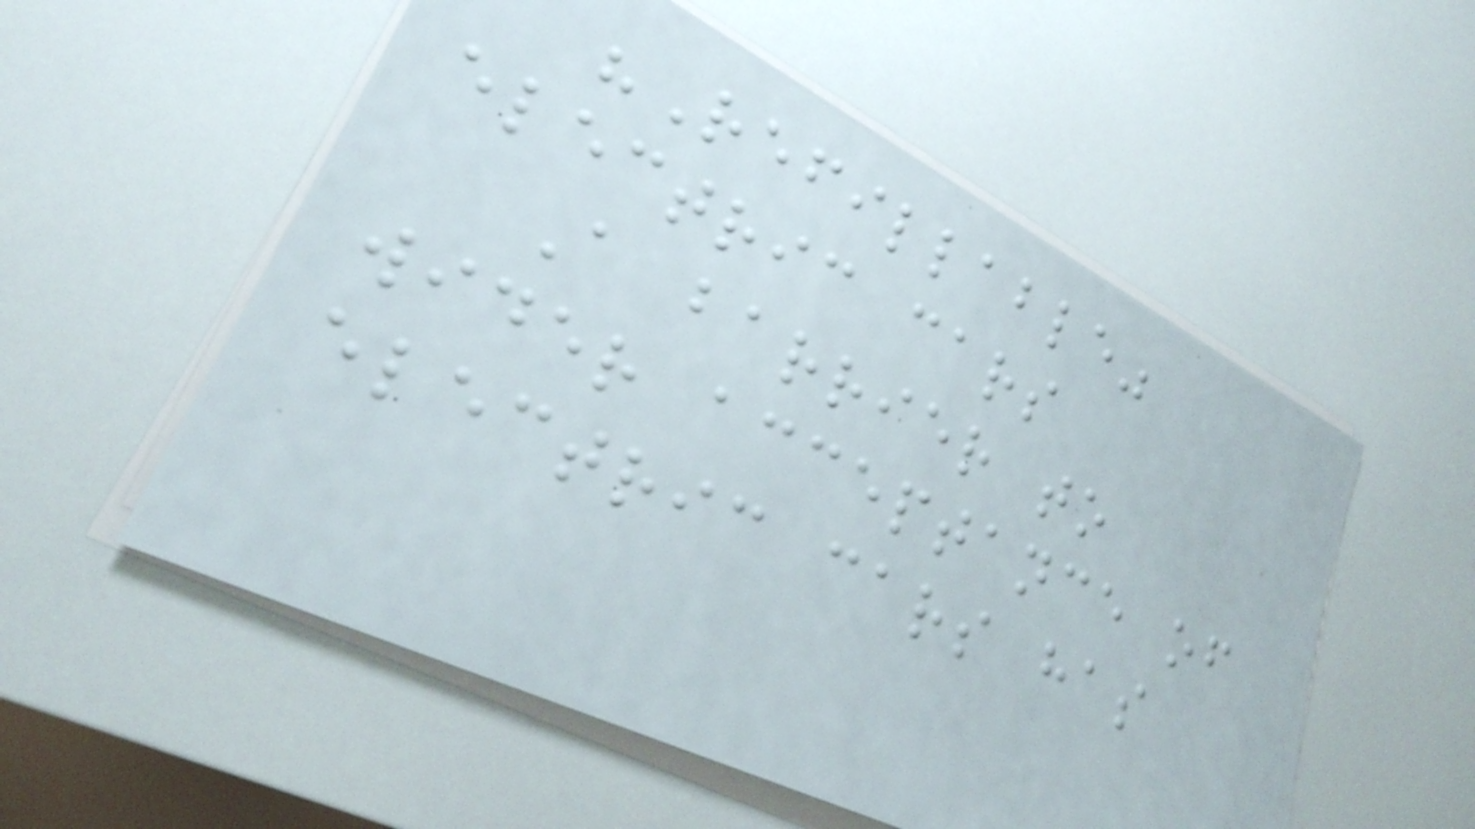"Refillable"
electric cars
A barrier to
wider acceptance of
electric cars has
